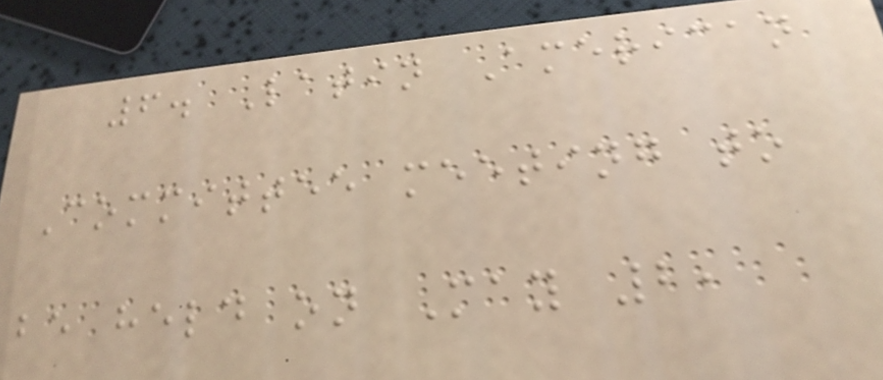6. Latin American
Committee meeting to
be held on May 2,
